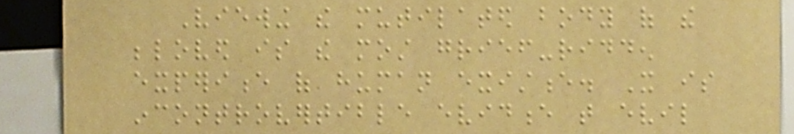Viewing the mutilated body of the
beloved is the most grief-ridden
experience of human existence. It is
incontrovertible evidence that evil
